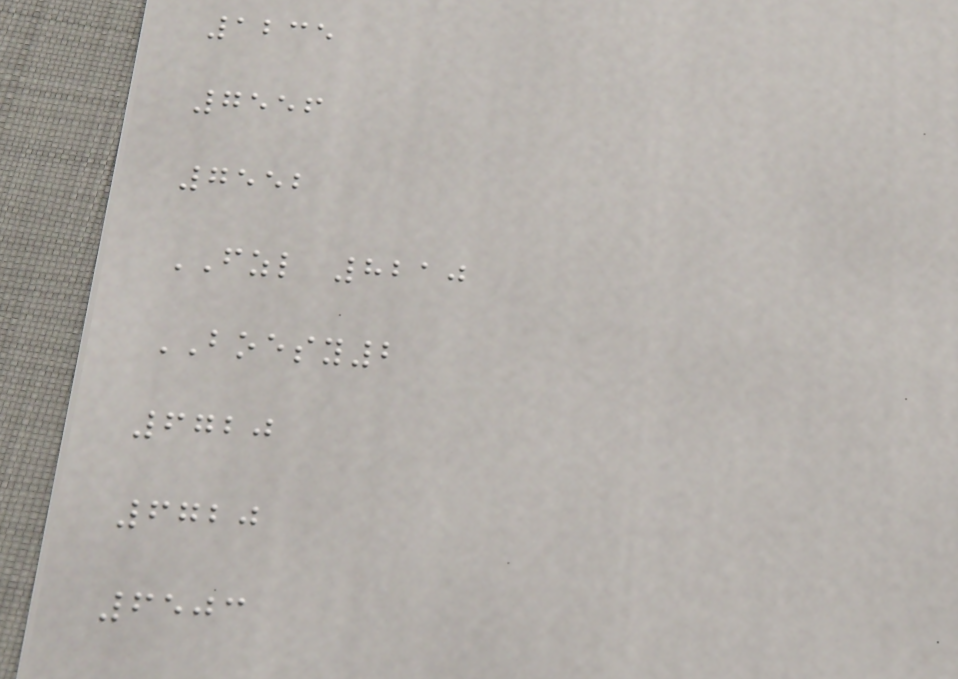1235
7556
7552
FZL 8210
BOESY2
6720
6720
6503
